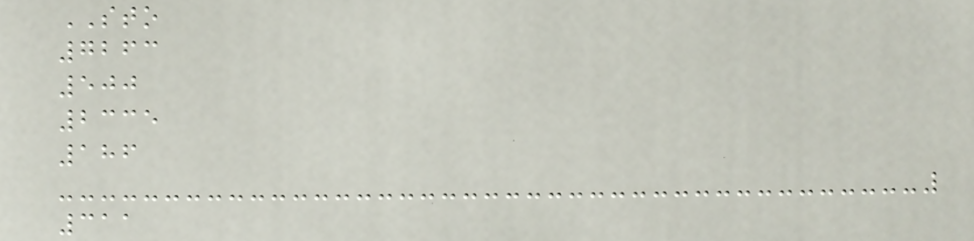STO
7263
500
2335
186
311
